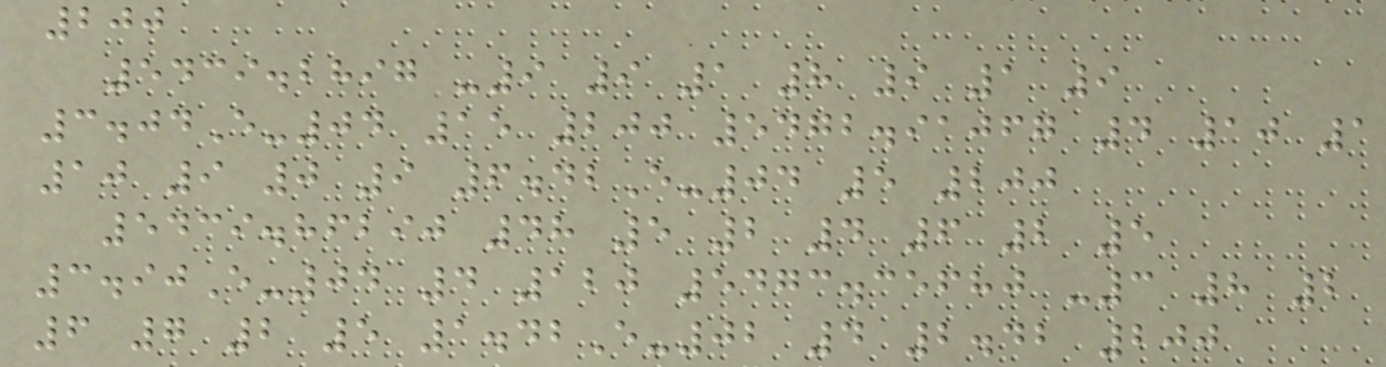200
5439.2897 -9 9 1 8 9 1 9
3.04E-04 15 200 5472.91067 4 10 1
10 9 0 9 6.42E-04 5 200
5439.86290 48 5 2 4 6 2 5
3.90E-04 4 120 5473.35680 -3 8 2
6 7 2 5 1.42E-02 4 2.42 200
